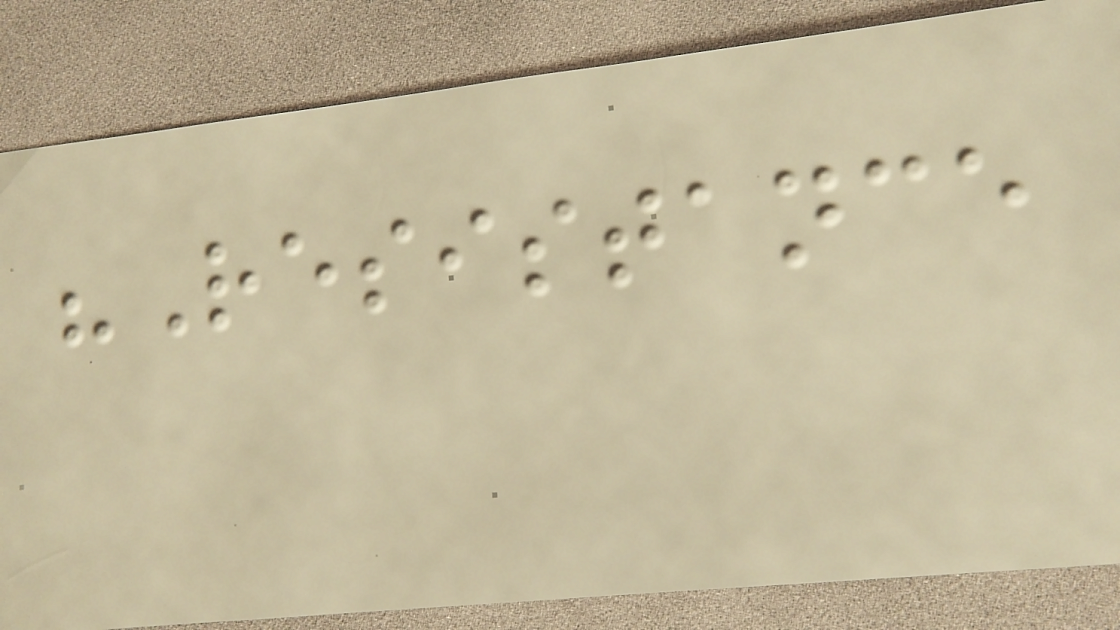"Resistance
